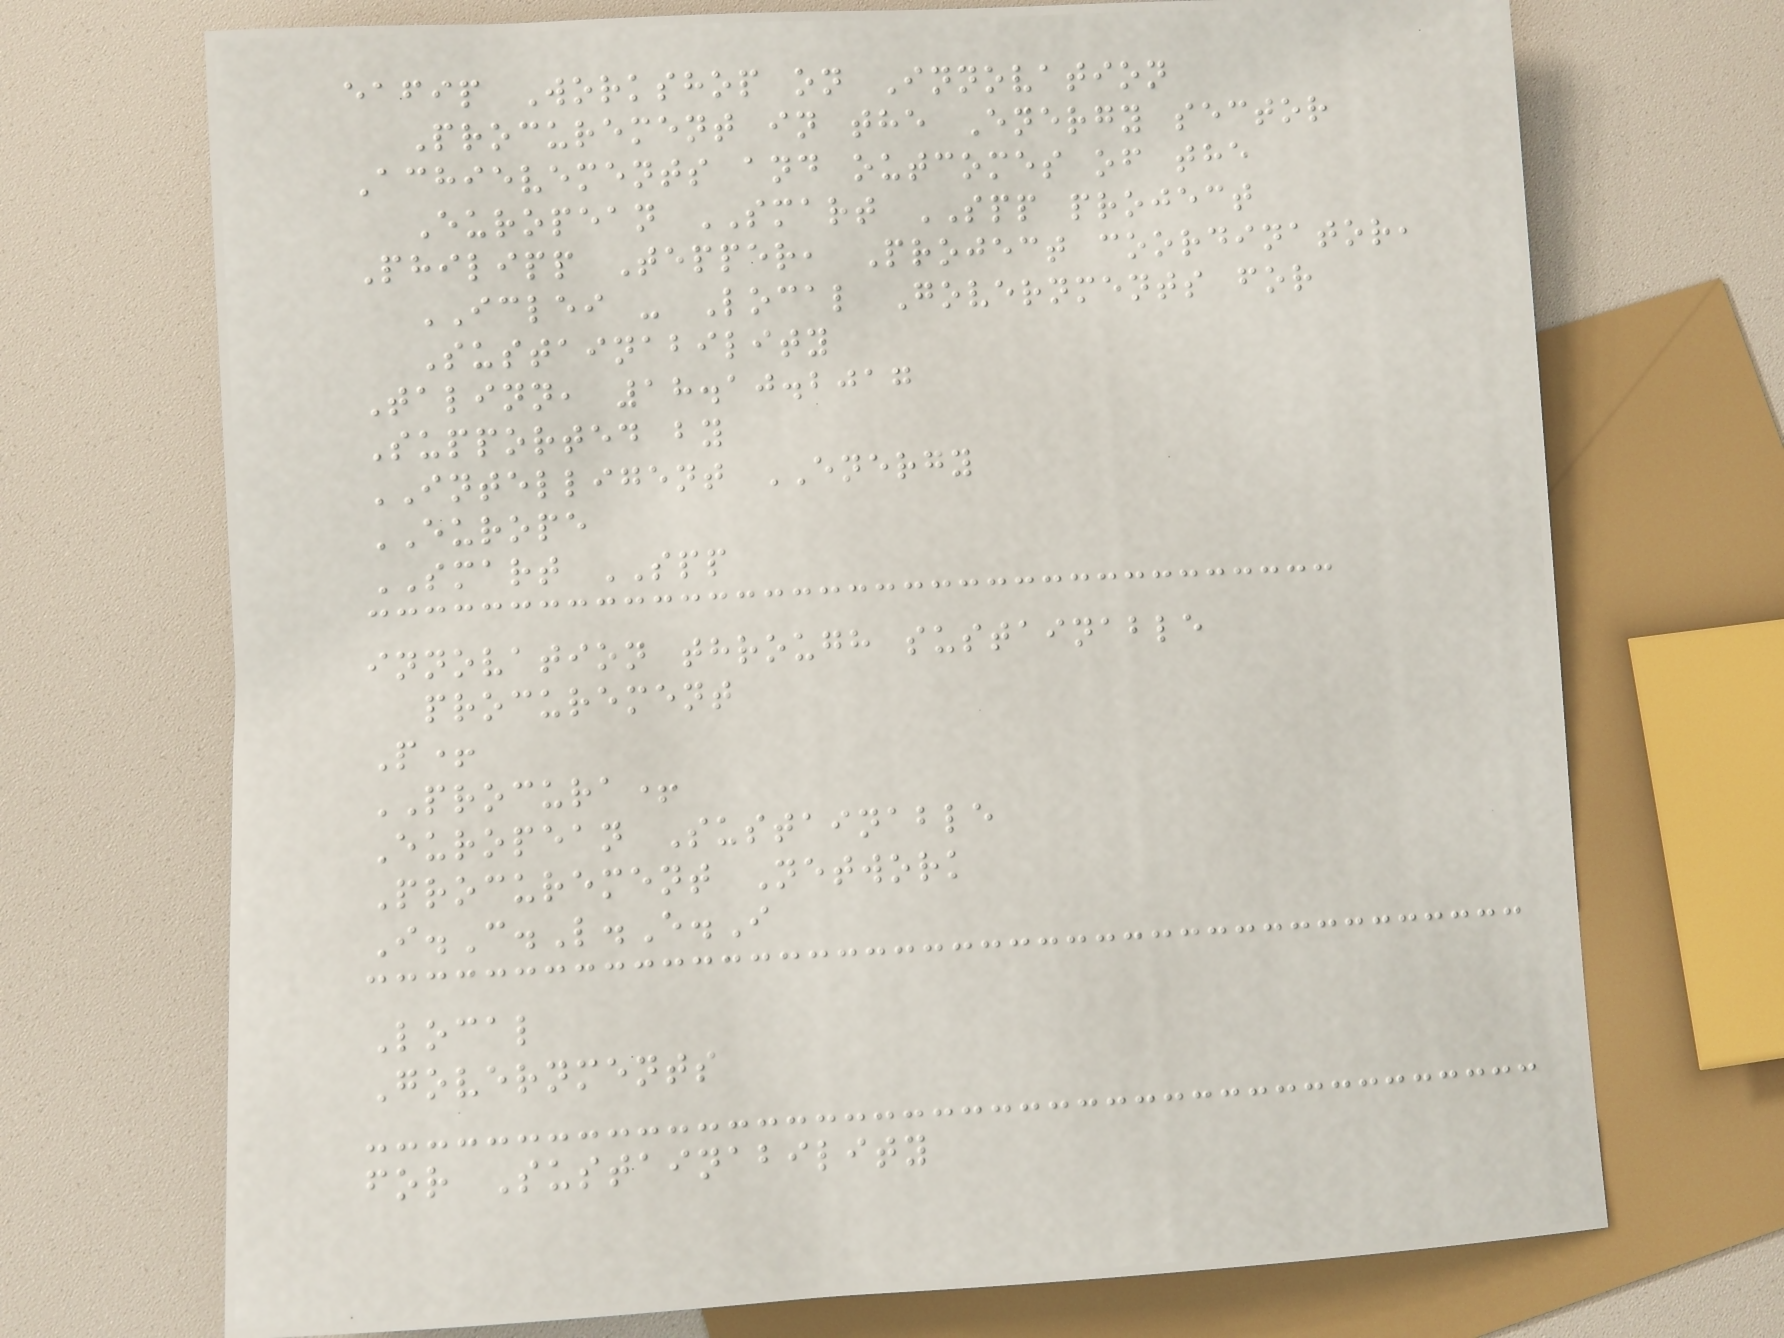eafip Workshop on Innovation
Procurement in the Energy sector
Achievements and outcomes of the
European SMART SPP project
Philipp Tepper, Project coordinator,
ICLEI - Local Governments for
Sustainability
Talinn, 18.10.2017
Supported by
INTELLIGENT ENERGY
EUROPE
SMART SPP
innovation through sustainable
procurement
P+
PROCURA+
European Sustainable
Procurement Network
I.C.L.E.I
Local
Governments
for Sustainability
